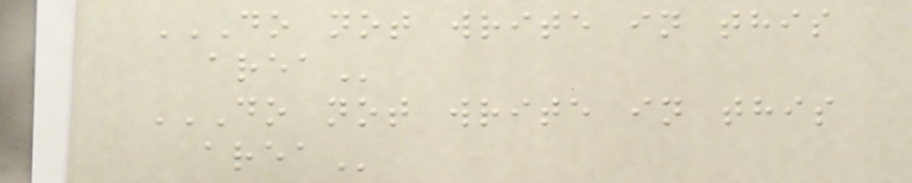DO NOT WRITE IN THIS
AREA
DO NOT WRITE IN THIS
AREA
